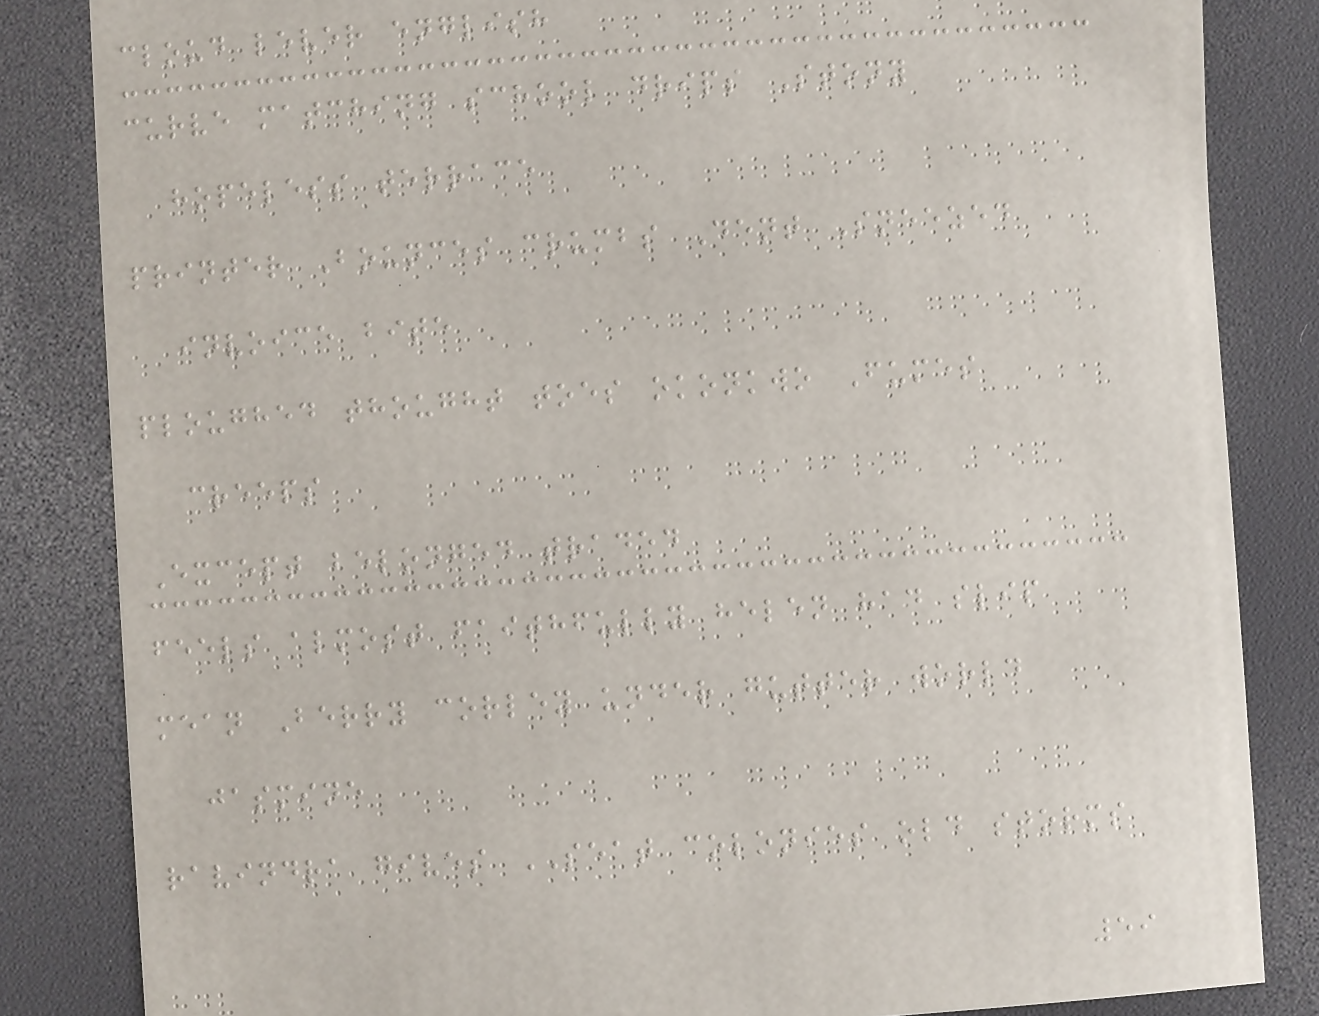cloud lever english
curve matching school drips Stony
hopeless terrace
printer Bounces crumbs Dent Sneezed
invoice bite
ploughed thought toes okonkwo Fumes
creeps
Except belonged traded
feels almost faithfully helen had slip
mean Berry corley under gutter world
jasmine
ravindra gives SEAT colonies old storms
59
